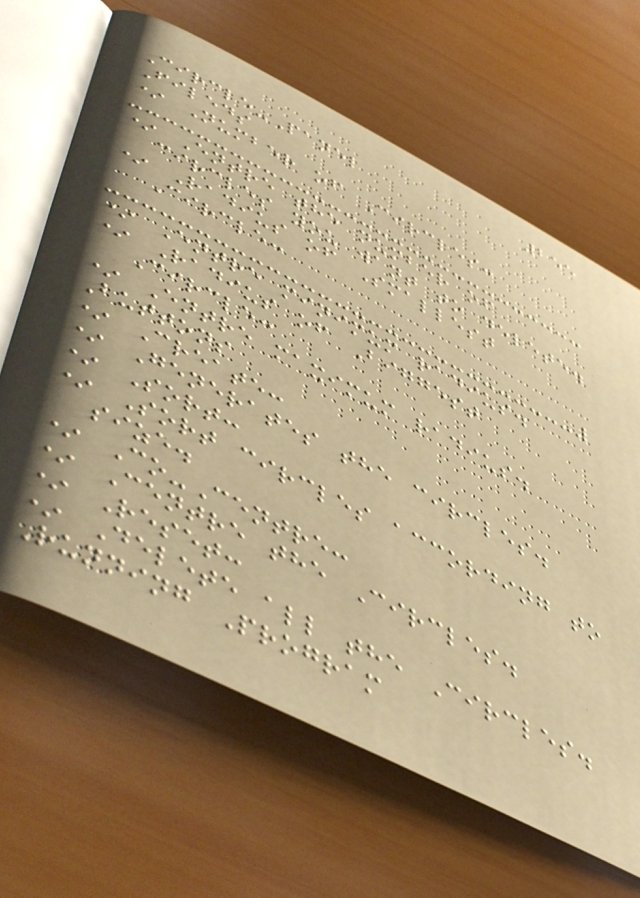255
Circle-Panel
Fileds
* Number of Circles:
* Entre the number of
circles you want to delete.
* Radius of Smallest
Circle:
* Entre minimum radius.
* Radius of Biggest
Circle:
* Entre maximum radius.
Buttons
* Create:
* Generates the circles.
* Sort:
* Sort circles according to
size.
* Co-Centre:
* Centre the Circles.
* Reset:
* Delete all the Circles.
Running Program
